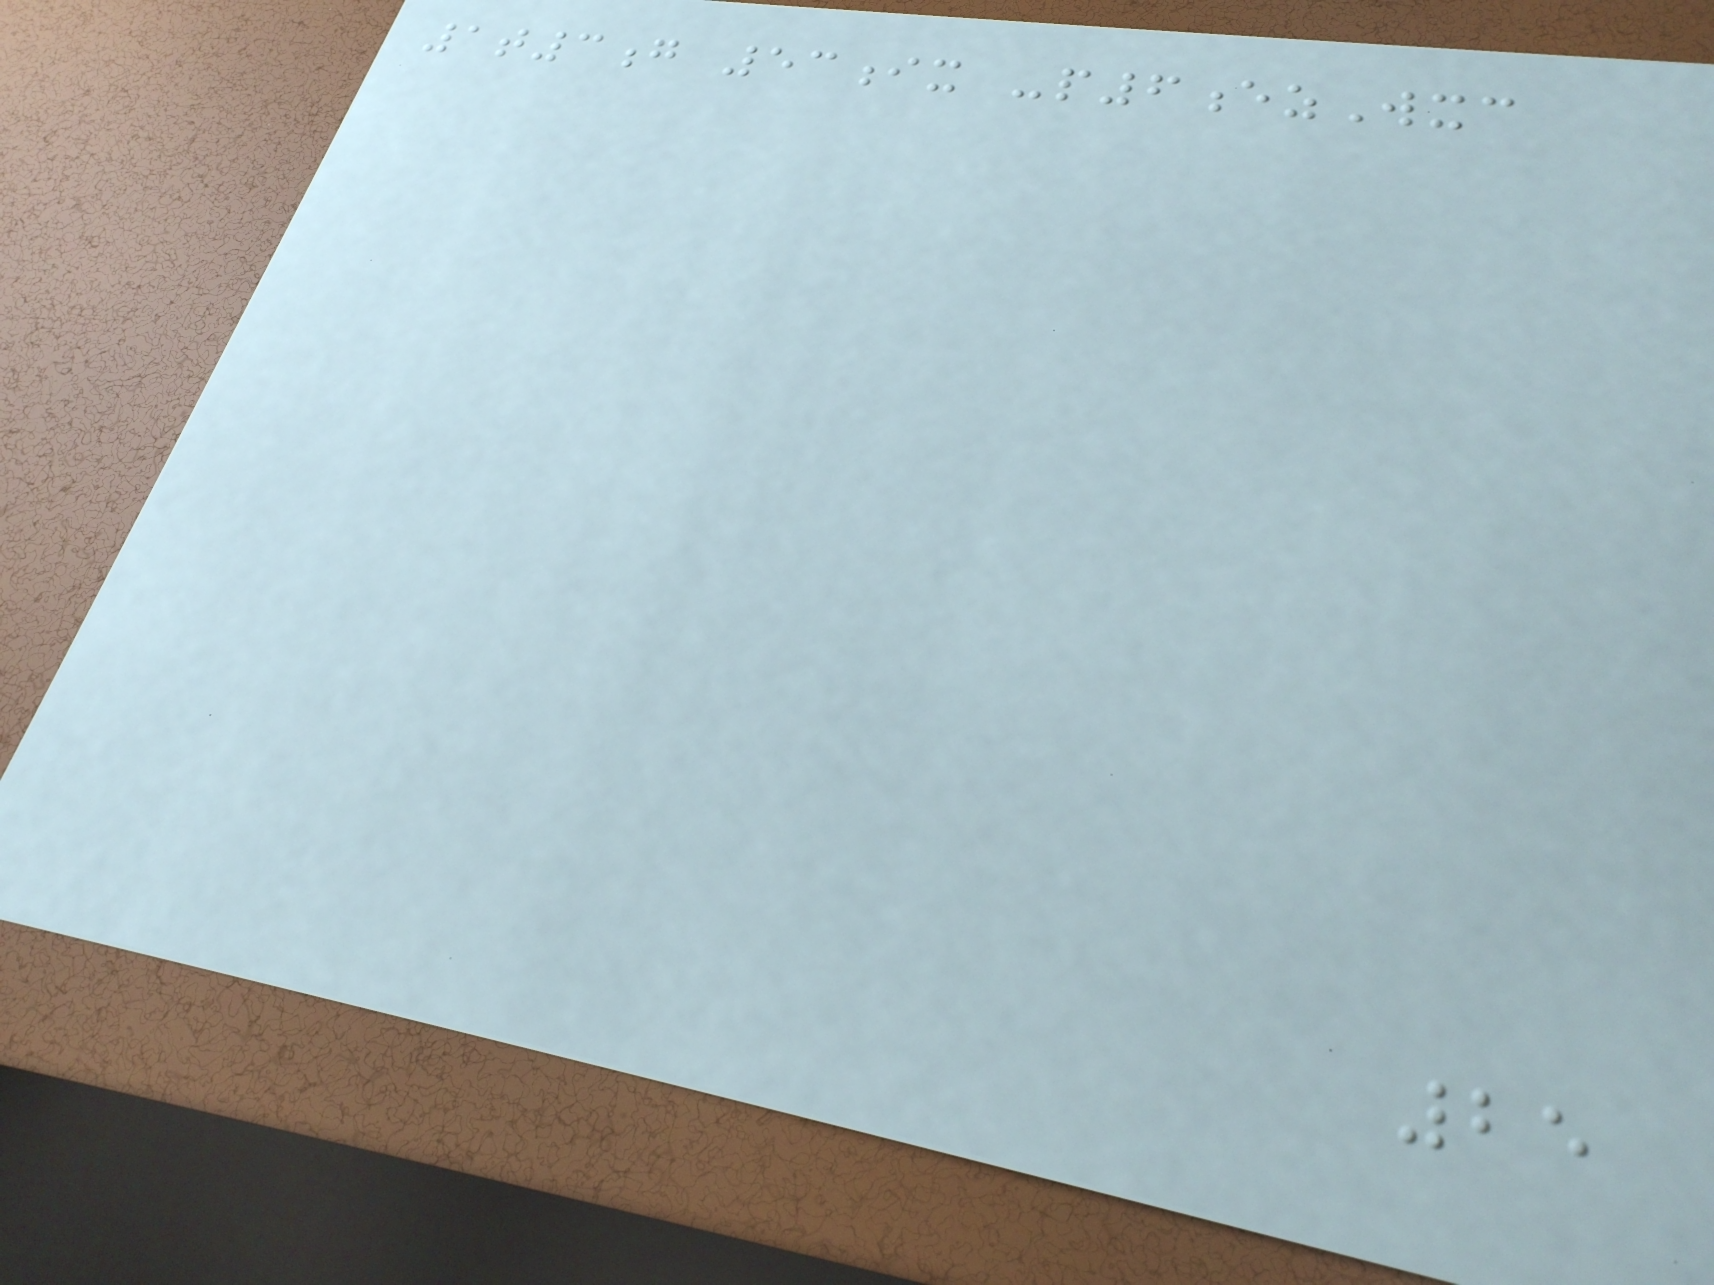1t3g 53ix -p6ezWxc
25
